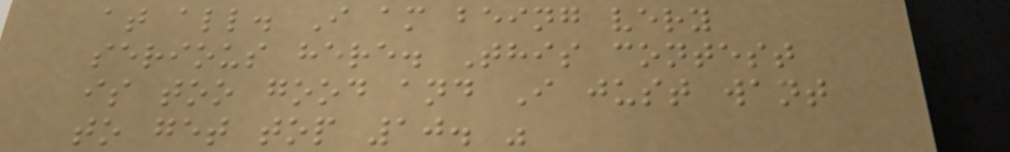at all. I am being very
serious here. This contest
is too good and I just want
to get top 10. "
